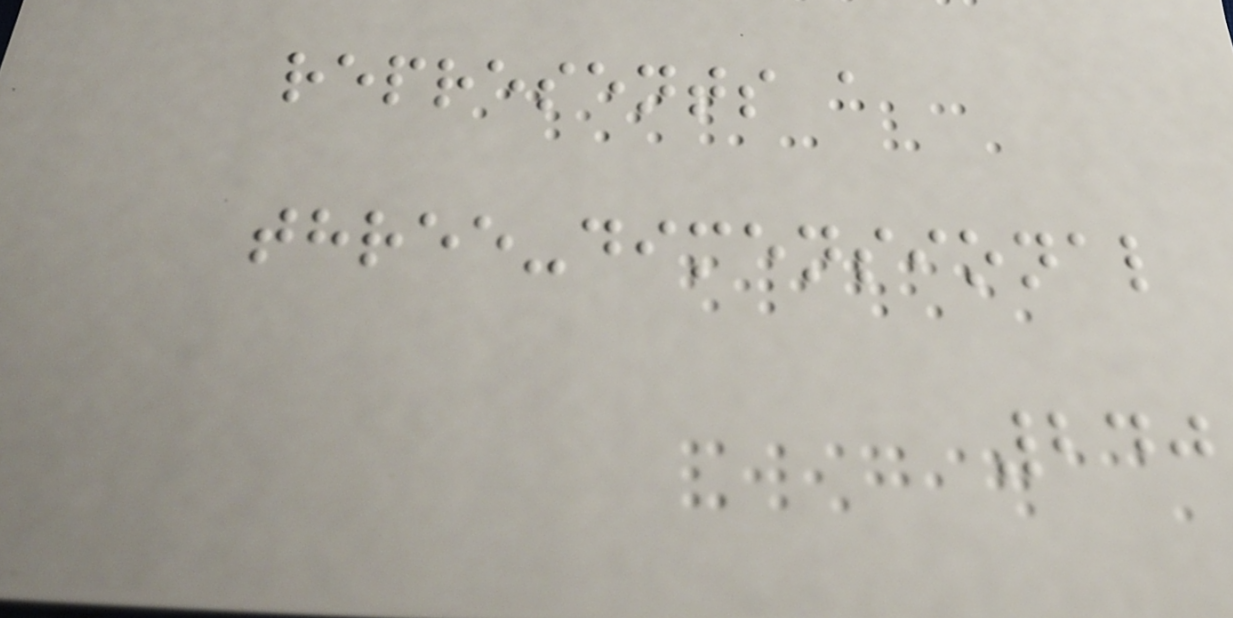represents a
three-dimensional
240
